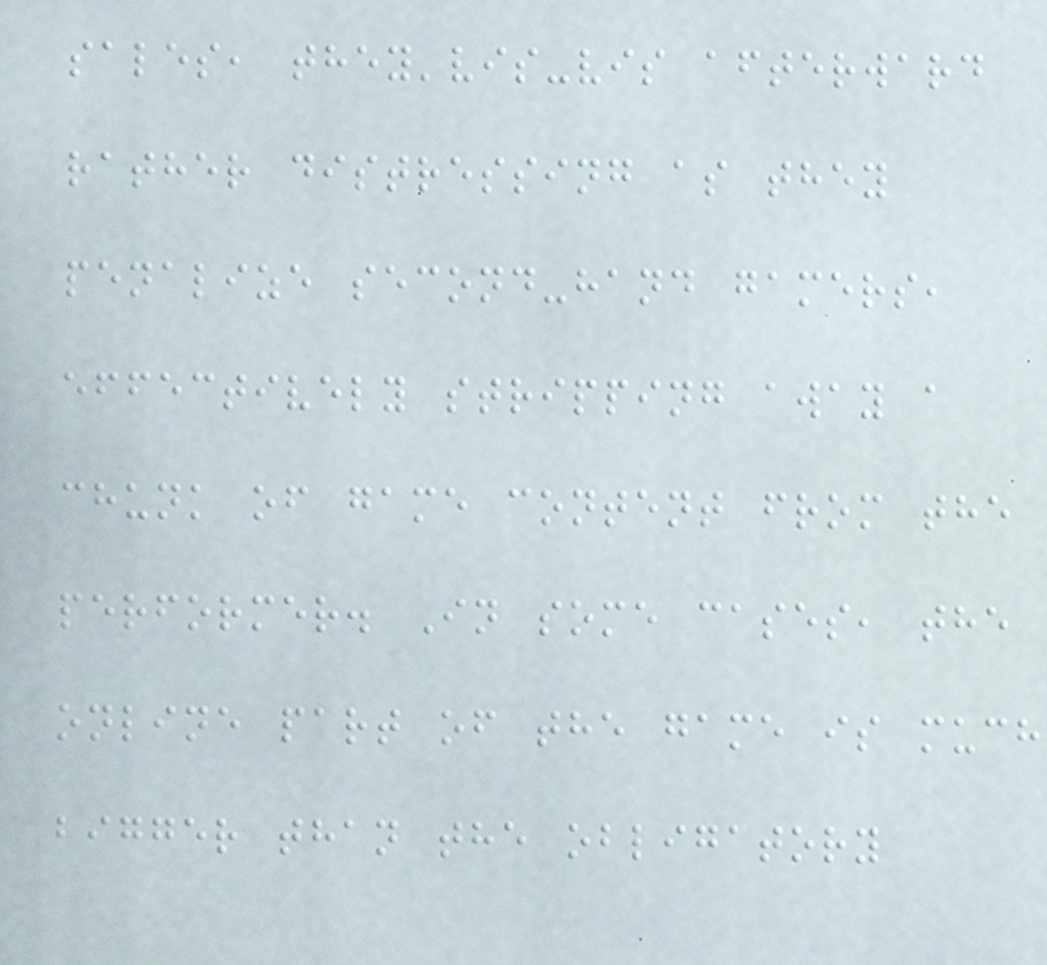sales, they'vis-vis afterward
rather distressing as they
penalize second-hand gamers,
effectively stripping away a
chunk of game content from the
performer. In some cases, the
online part of the game is much
bigger than the obligatory
